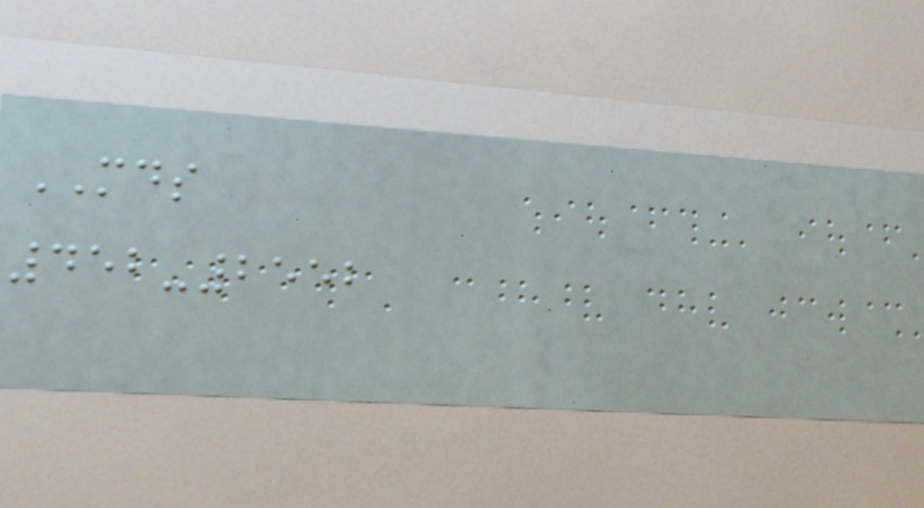MDS
452-2552
